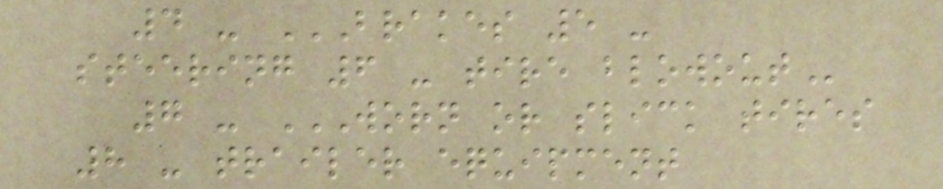4 - BRAKES 5 -
STEERING 6 - TIRE BLOWOUT
7 - WORN OR SLICK TIRES
8 - TRAILER EQUIPMENT
